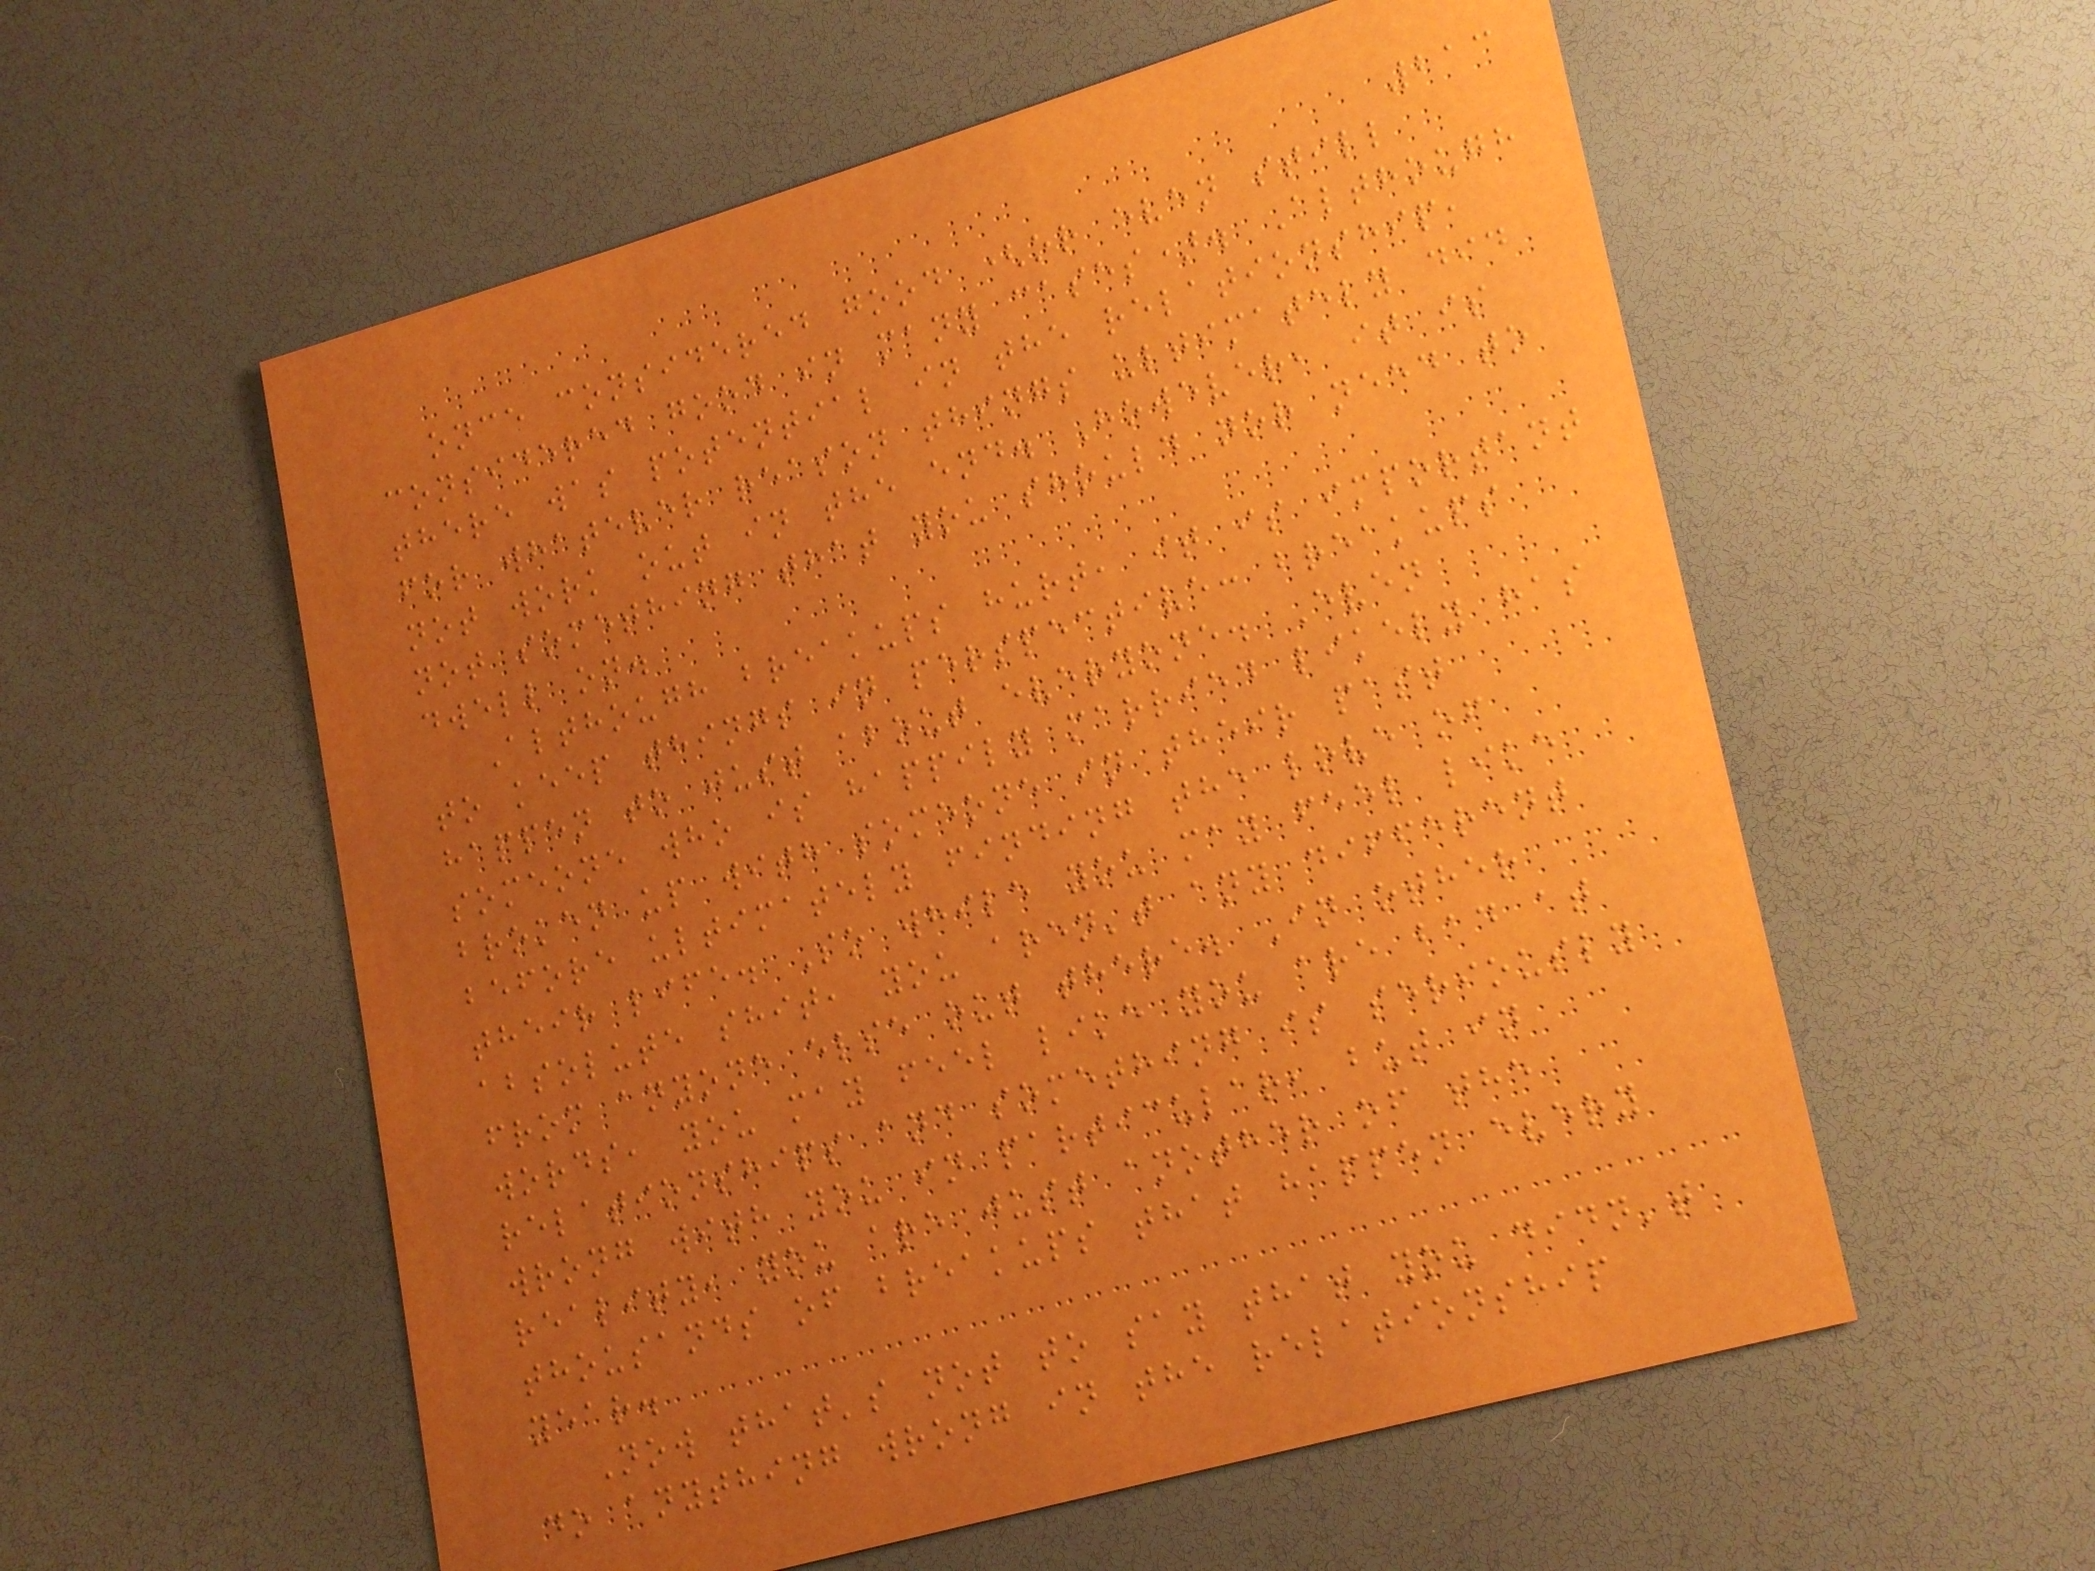213
once considered good (or even still
considered good in many cases). Although
there was potential in the relationship,
for whatever reason things ultimately did
not work out in the end. However, it is
not something that you should nor need to
dwell on.
Although breakups hurt, it is important
to keep things in perspective: breakups
happen to just about everyone. Even
someone who is happily married likely has
broken up with someone in their past
before ultimately finding the love of
their life. So while you may feel like
absolute shit, you aren't any different
from anyone else out there. In other
words, you may feel like you are bad at
relationships and something is seriously
wrong with you in particular, but in
reality, you are just another of the
thousands of breakups that happen every
year.
Now that's not to say that you didn't
do anything wrong in the relationship
